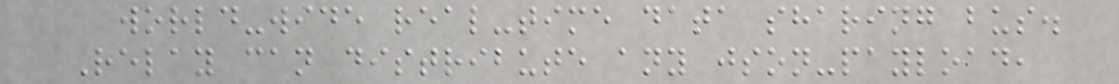world-wide real-time data sharing bus.
Relay can distribute any json-payload,
